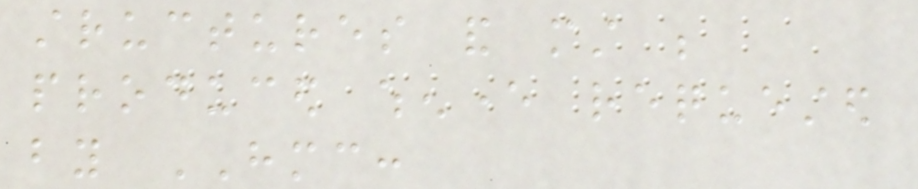structures and must be
produced whenever requested
by HMC:
